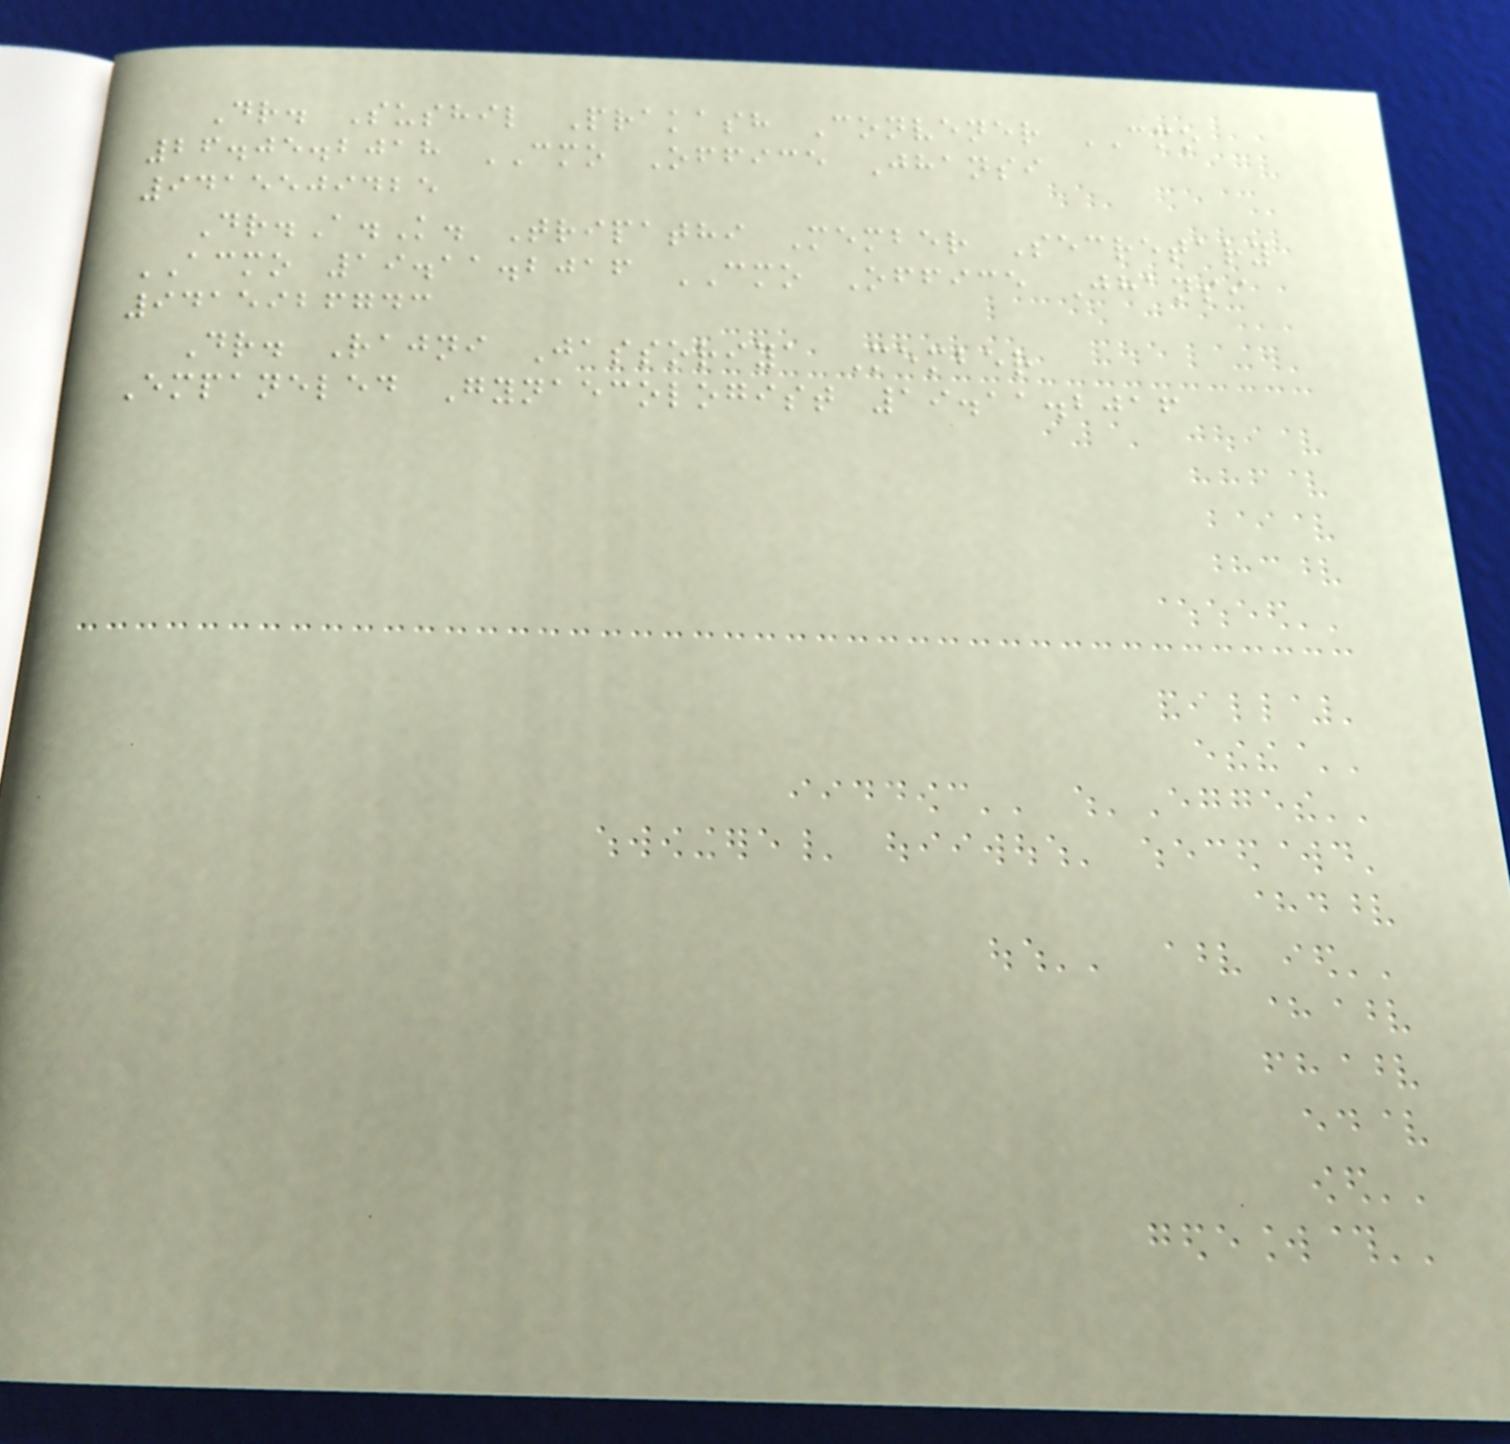Dr. Sushil Prakash Convener CMO
26.05.2018 CMO Office Jhansi
9415509425
Dr.A.K. Tripathi Member Secretary
ACMO 19.11.2016 CMO Office Jhansi
9415926743
Dr. Rajni Jassoriya Member
Empaneled Gynaecologist 19.11.2016
